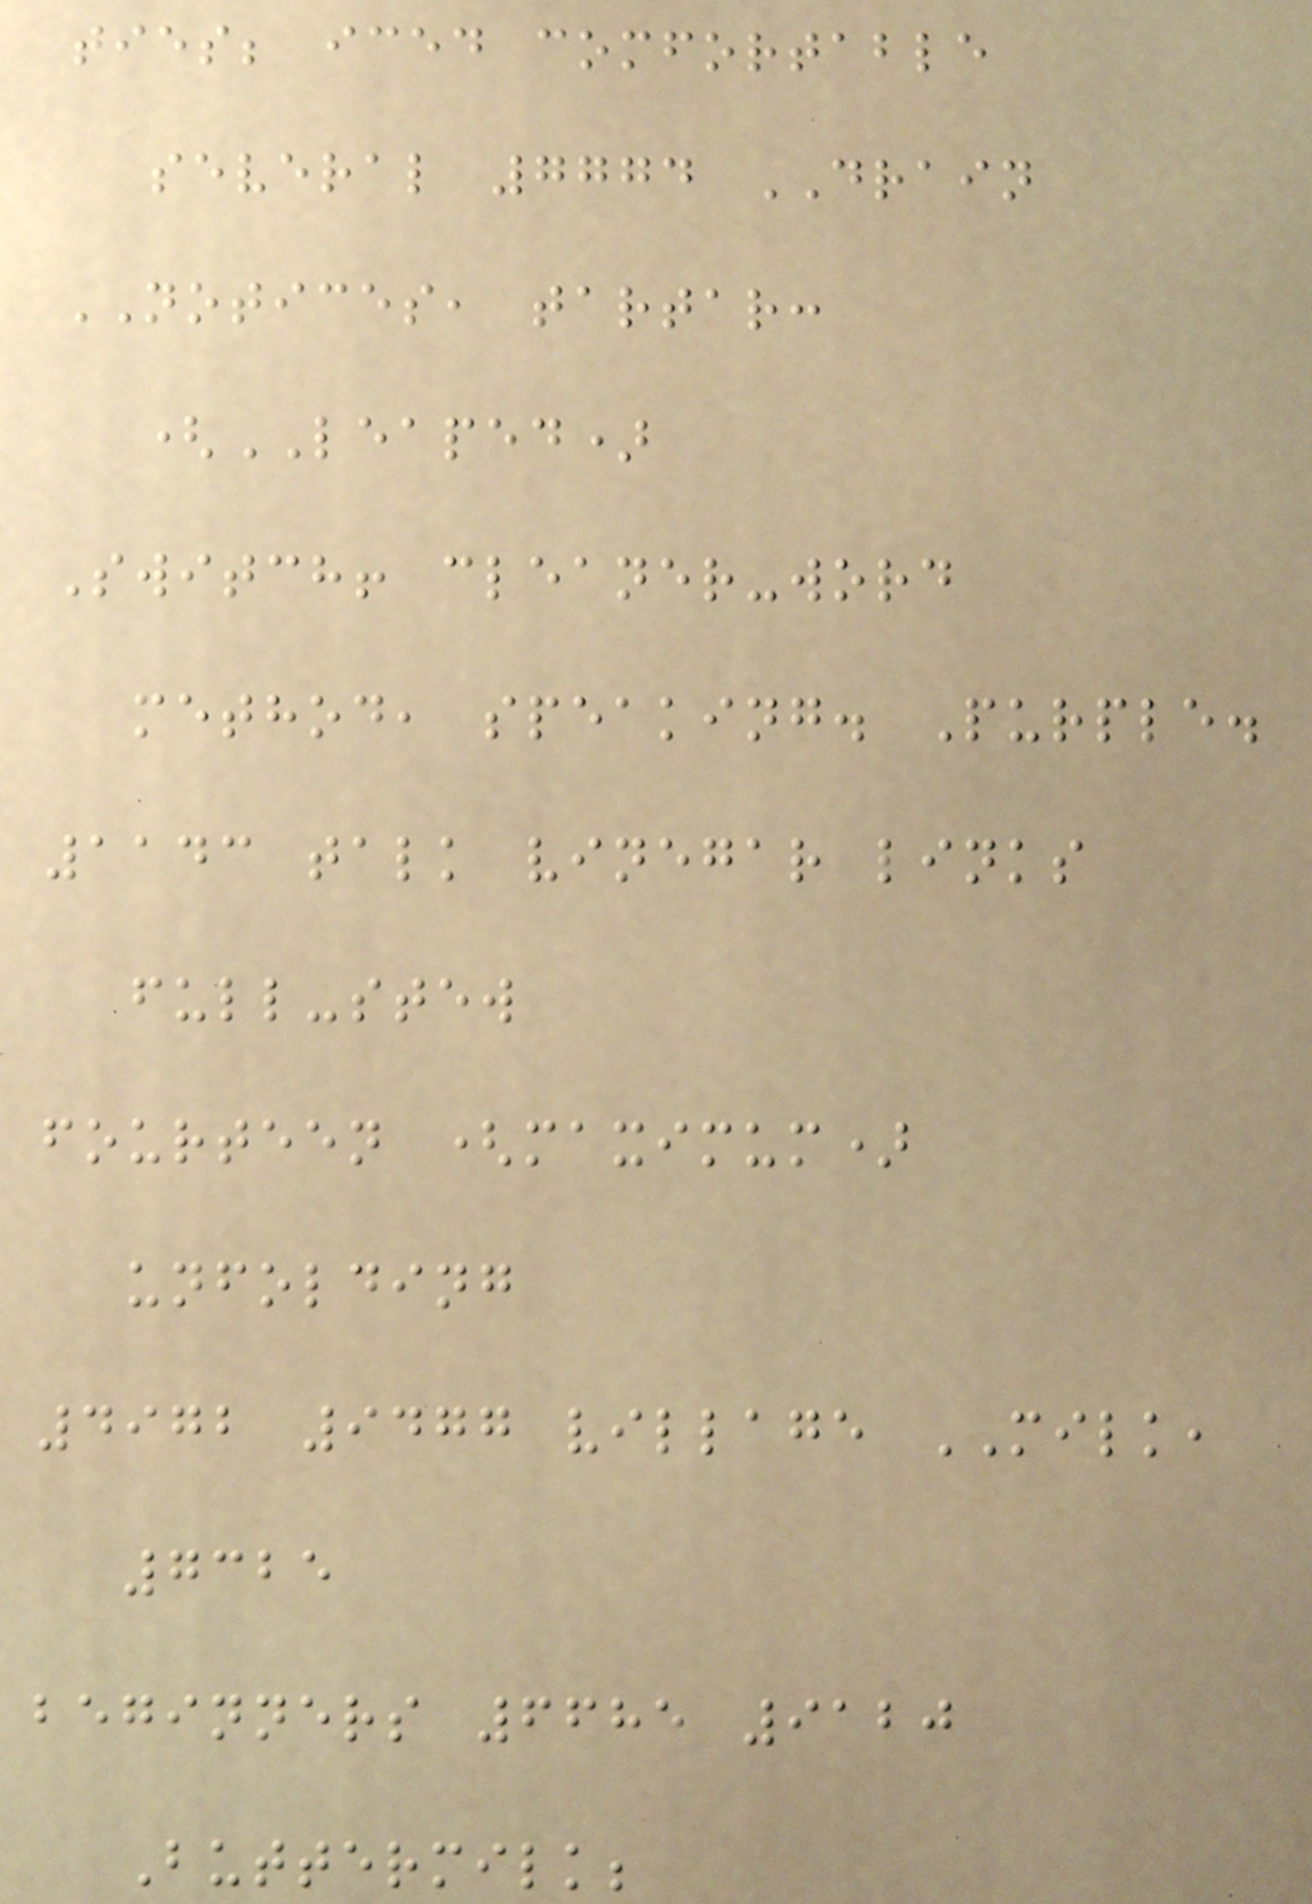ties; iced comfortable
several 7774 DRAIN
NOTICES, tartar:
(LEAPED)
Switch! cleaner-word
method, speaking. Purple.
1143 talk vinegar links
full-stew
fourteen (maximum)
unfolding
4972 9477 village MILK,
7325
beginners 6685 9120
Buttermilk;
